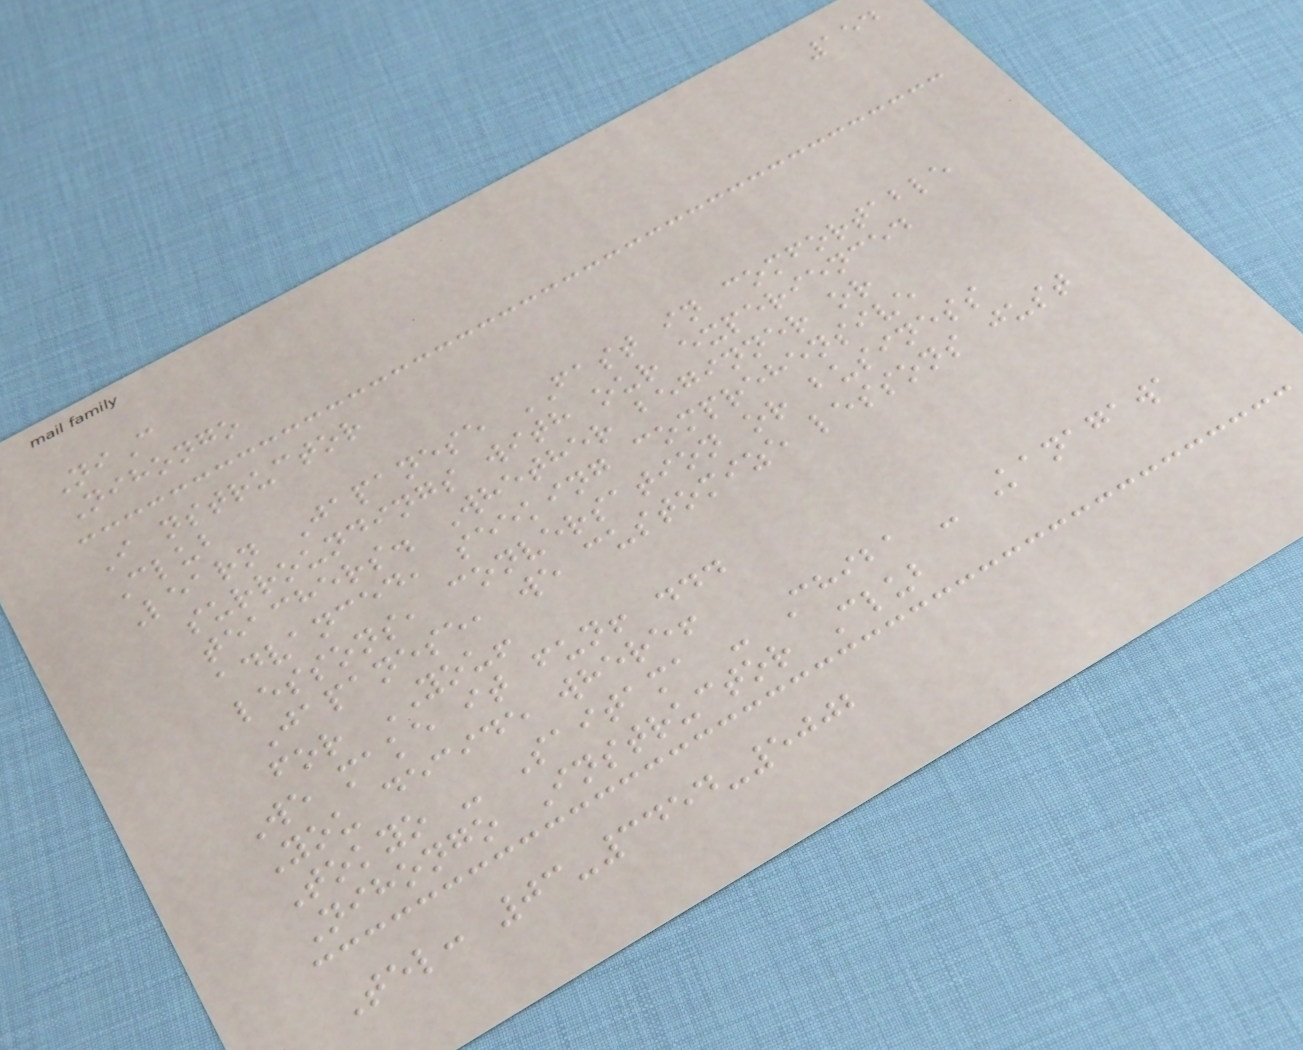154
NiC
Nihongo
I nstructor
Club
Learn Japanese FAST in comfortable
surroundings with our experienced
teachers. Whether beginner or
advanced, seeking comprehensive
lessons, conversation or business
Japanese, we customize lessons just
for YOU!
We make it fun! ...
You decide where!
Tokyo - Saitama - Chiba - Kanagawa
Nihongo Instructor Club
Tel: 03-3454-5002
